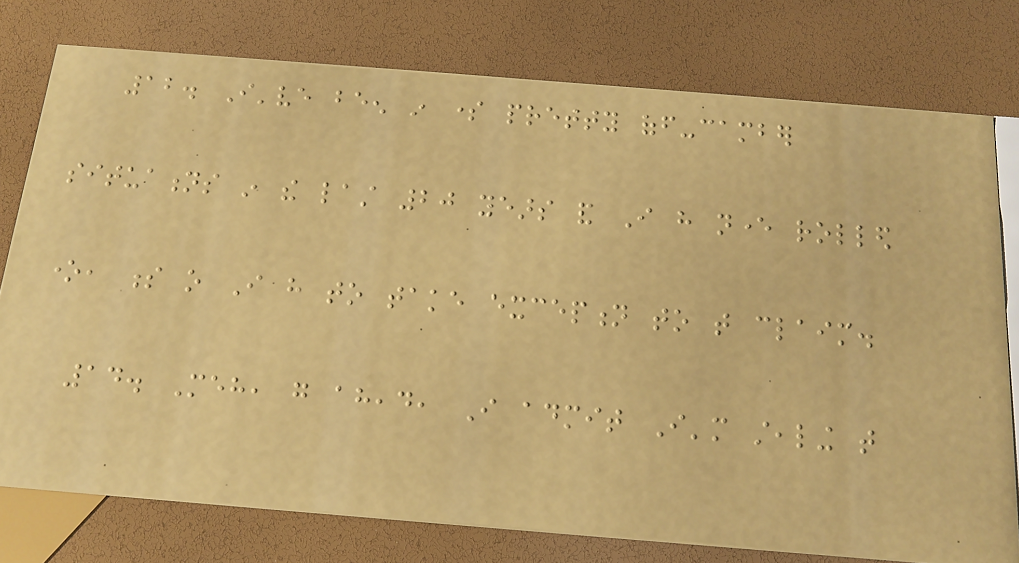12. I've been in some pretty off-camber
situations in the last 20 years and I have never rolled
one, s o I have to take exception to that claim.
14. Meh, go ahead, I admit I'm stealing that
